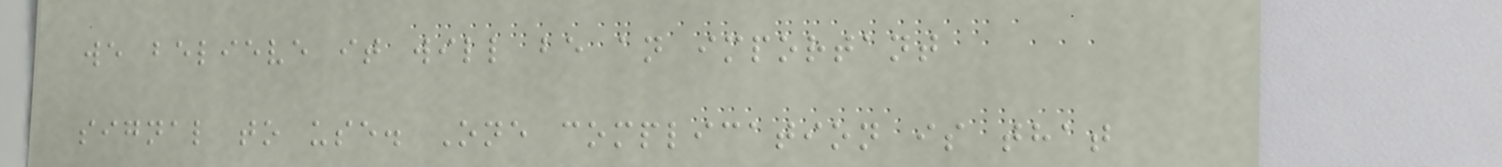we believe it will be an important
signal to use. One complication is that
